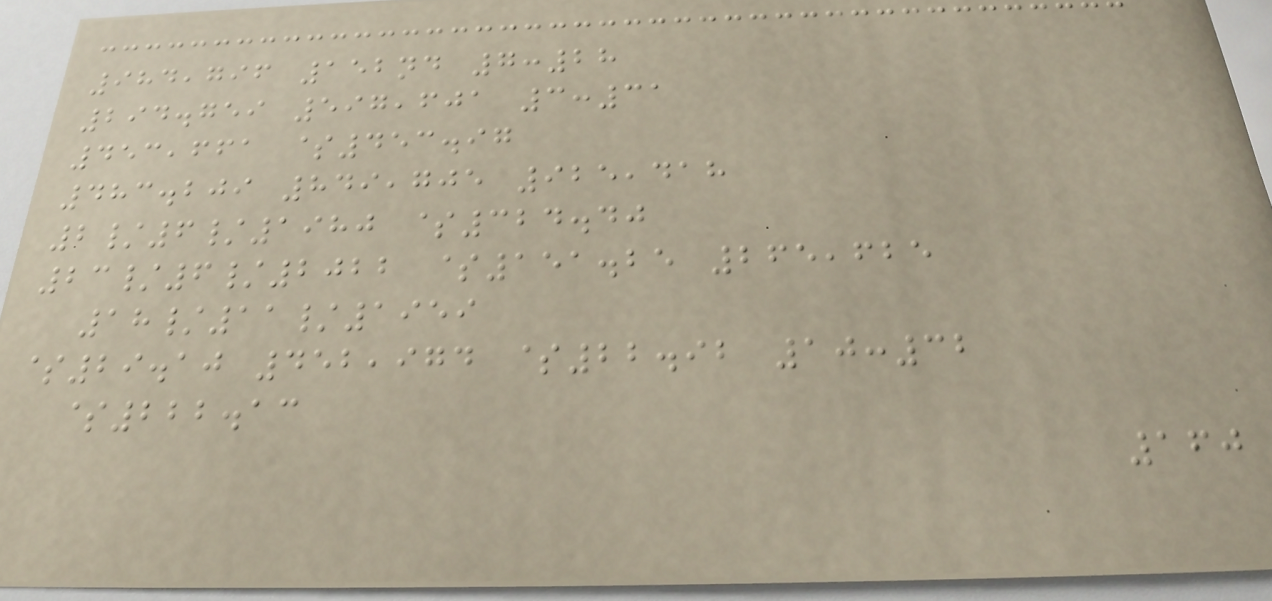984,796 152nd 7:28
294.759 597,601 3:31
453,661 $453.97
483.209 849,705 925,418
2/6/1980 $324.40
23/6/2022 $151.25 265,625
18/11/1959
$29.10 452,974 $22.92 10:32
$222.13
160
